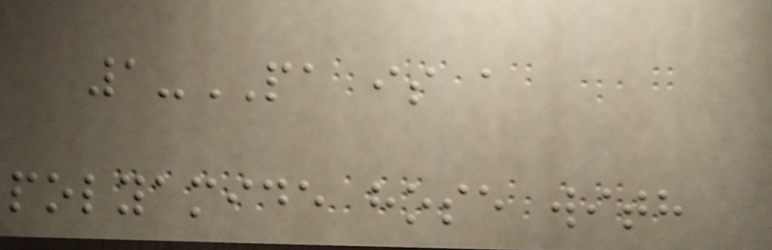1-PA is a
polyamide hose with
